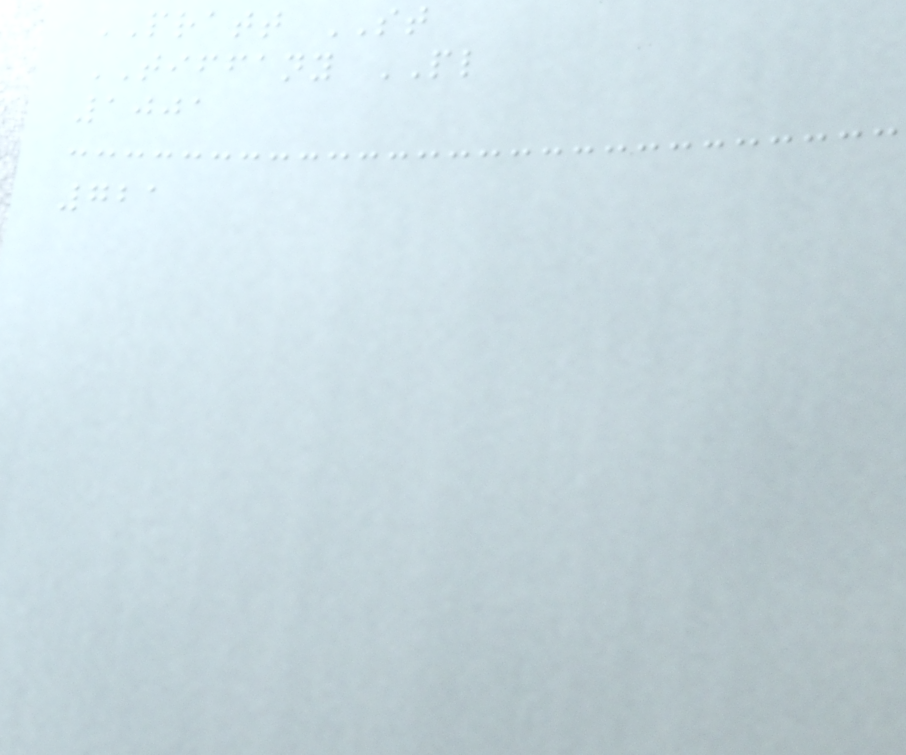PRATT ST
TIFFANY PL
1001
721
